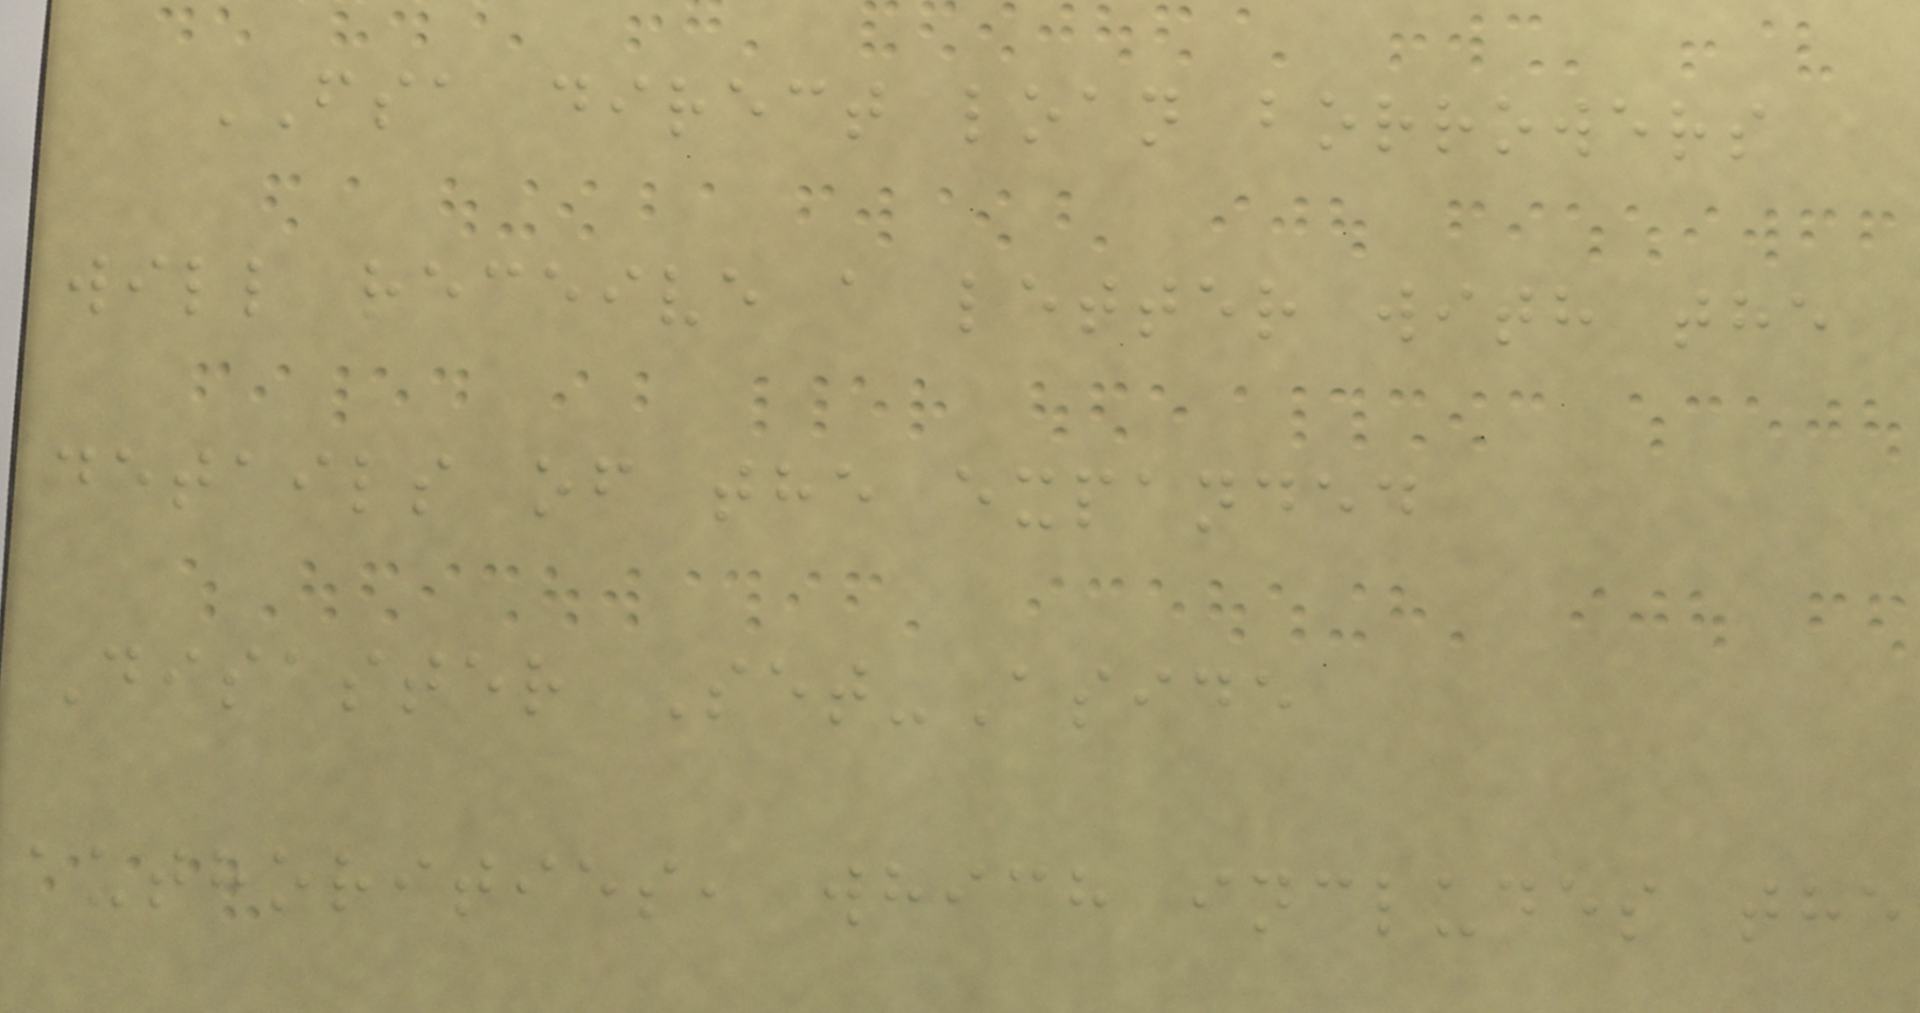FSA direct loan borrowers
will receive a letter with the
details of the expanded
Disaster Set-Aside
authorities, which includes the
